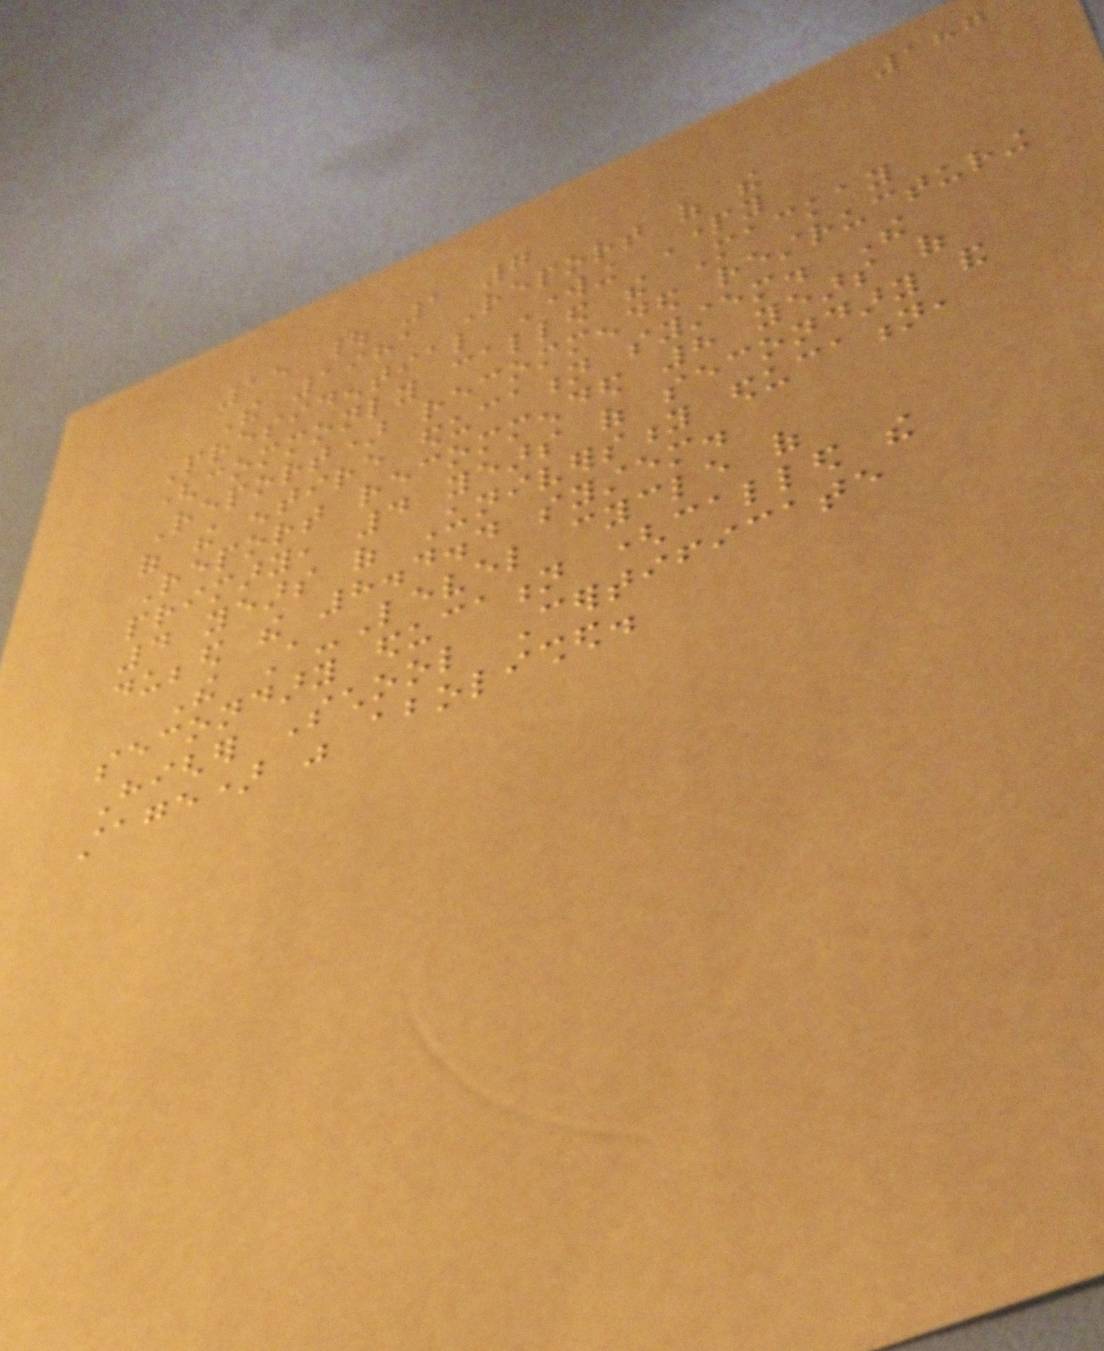187
15 | 1 7
The 1981 Report of the
Presidential Working Party
(commonly called the Mackay
Report) recommended restructuring
of the entire education system. The
Report recommended 8 years of
primary, 4 years of secondary and
4 years of University education,
dubbed the 8.4.4 system.
The A-Level cycle of
secondary education (called the
Higher School Certificate
stage) was abolished.
